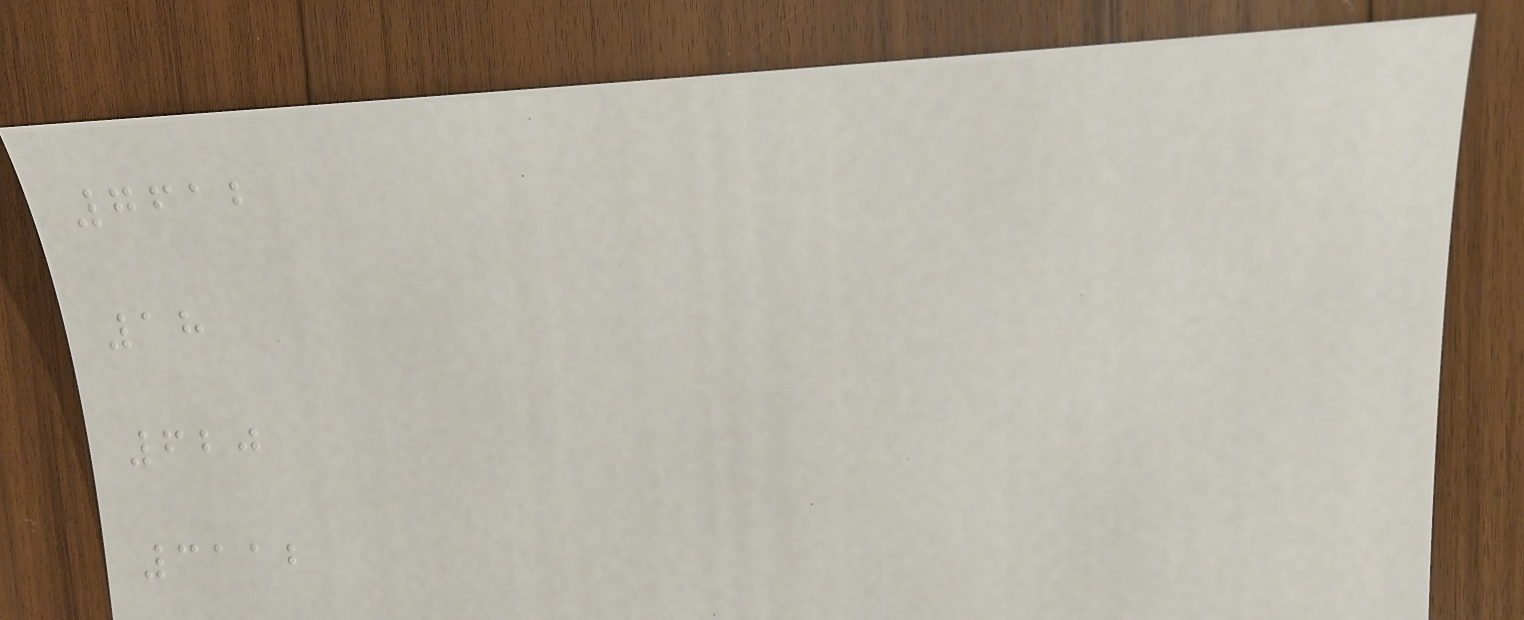7612
18
620
3112
